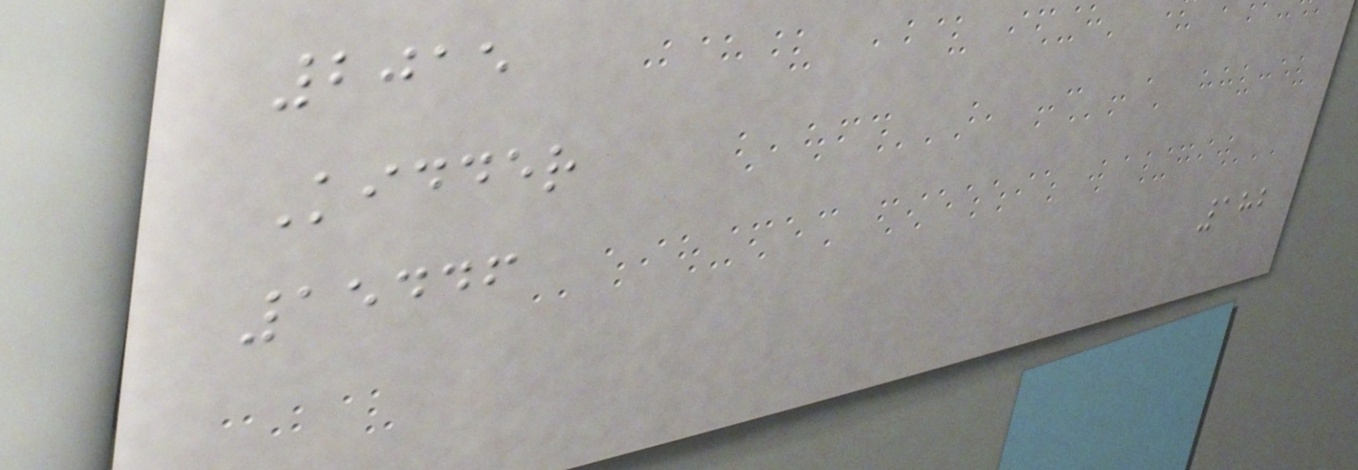2015
Kidder
15446
182
